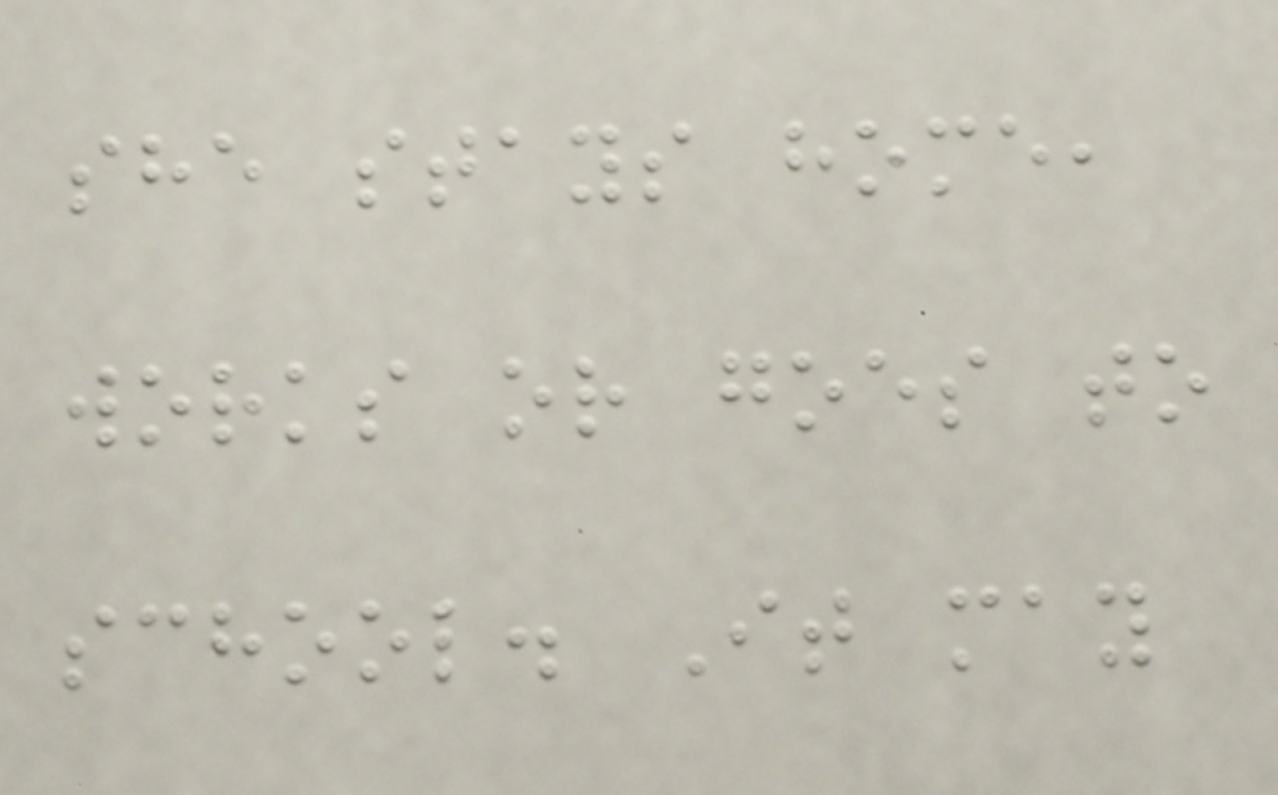she stays home,
works or goes to
school. It may
